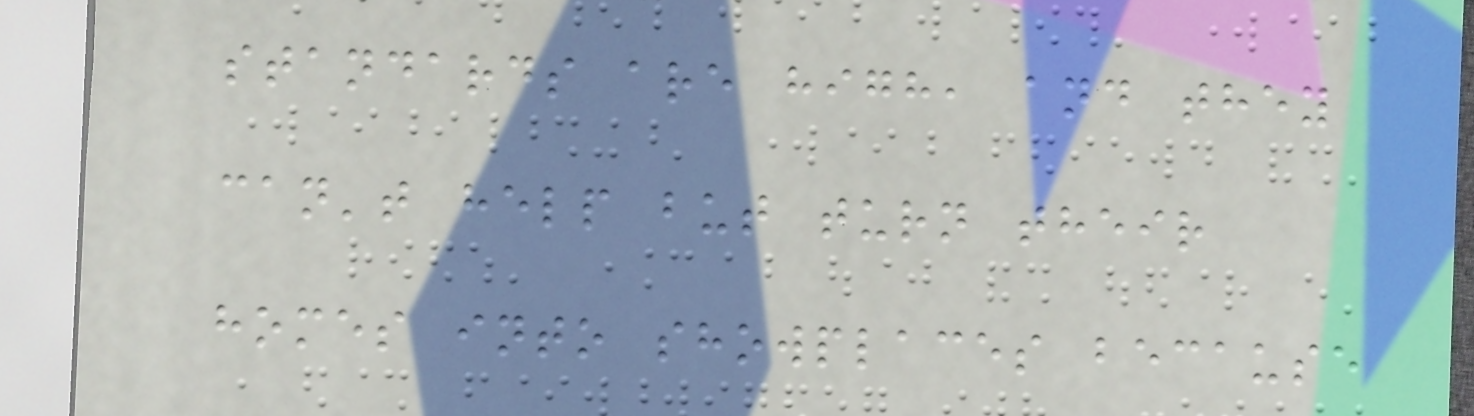standards are high, and they
can't help but turn their
homes into showplaces because
